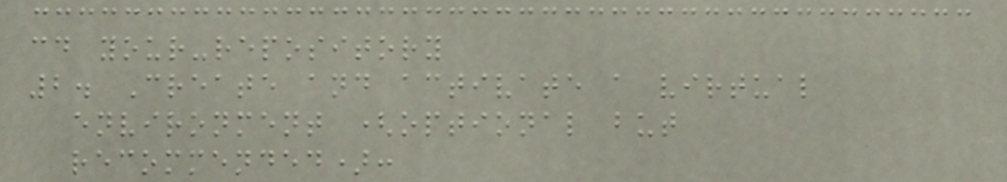cd your-repository
2. Create and activate a virtual
environment (optional but
recommended):
